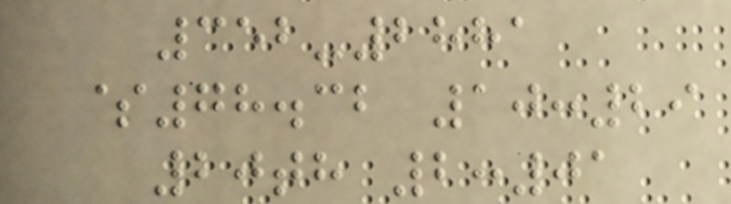352-2881
$78.32 10:29
20th 2:01
